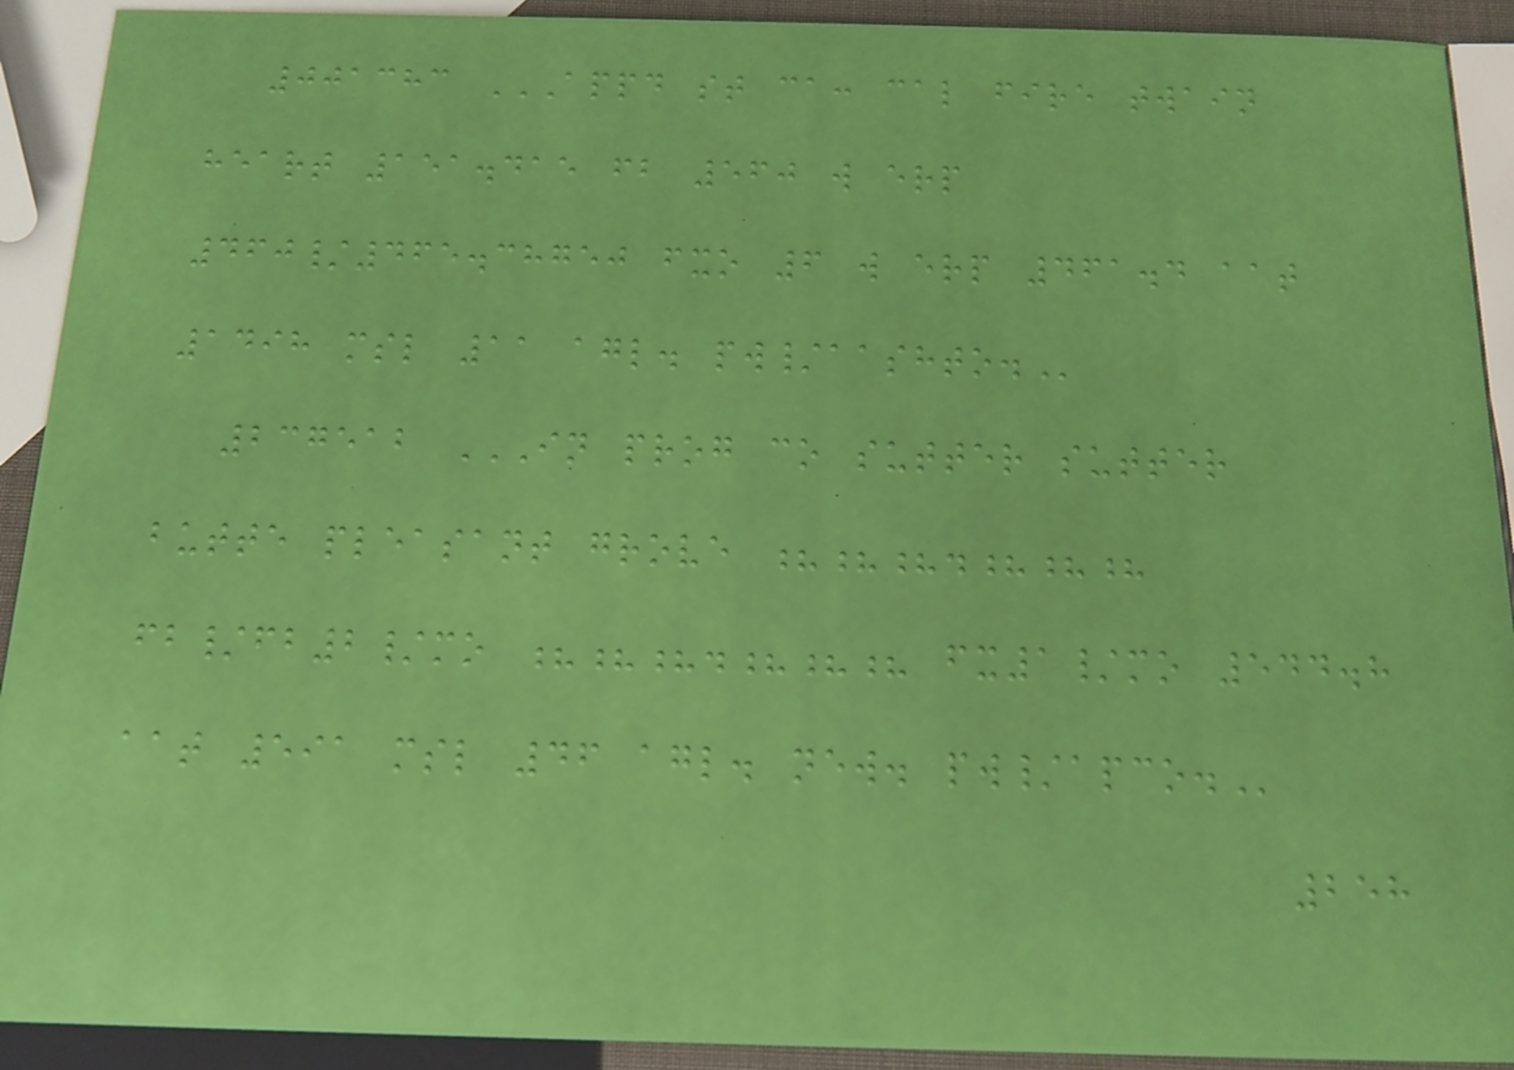001383 APPD ST CA: CAL FIRE TWAIN
HEART 151.415 FB 560 W ERP
460/465.38750 FXO 6 W ERP 461.4 AAT
1498 MSL 11 AGL. PW/AASHTO.
237512 IN PROG CO SUTTER SUTTER
BUTTE PLEASANT GROVE ???.???
FB/FB2/MO ???.??? FX1/MO 544.8
AAT 591 MSL 46 AGL. NEW. PW/APCO.
258
